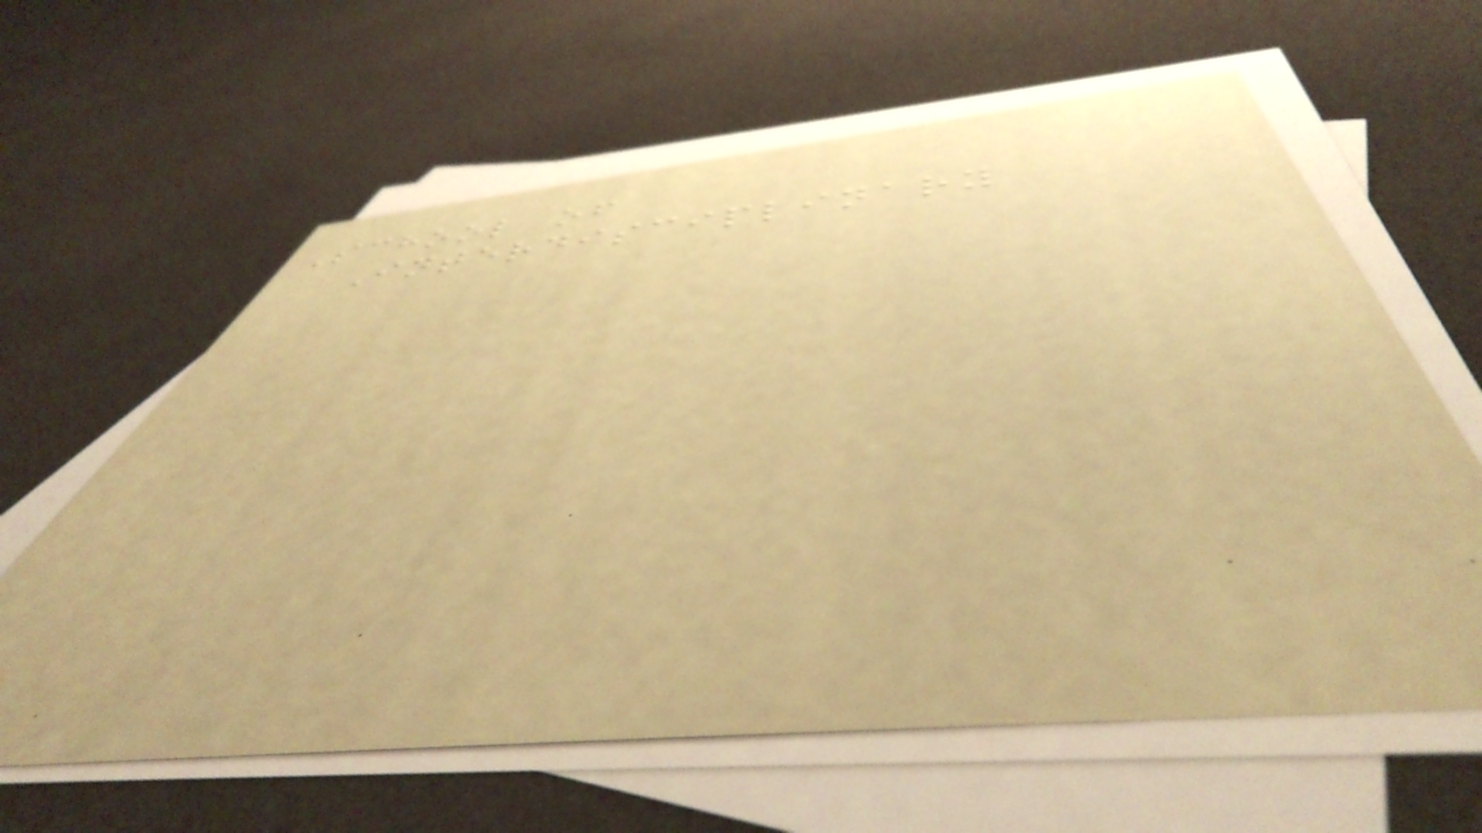School of
Interdisciplinary
